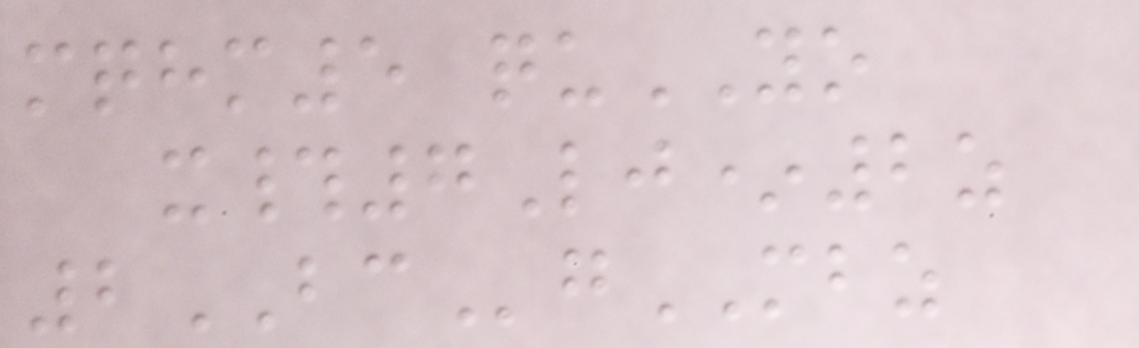mqhm5 quYO
x#7Lj*2z
2BCgMBZ
